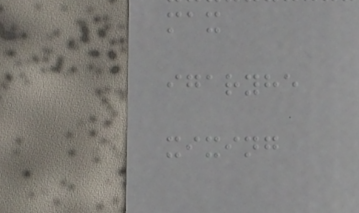max
igaryhe
xixing
